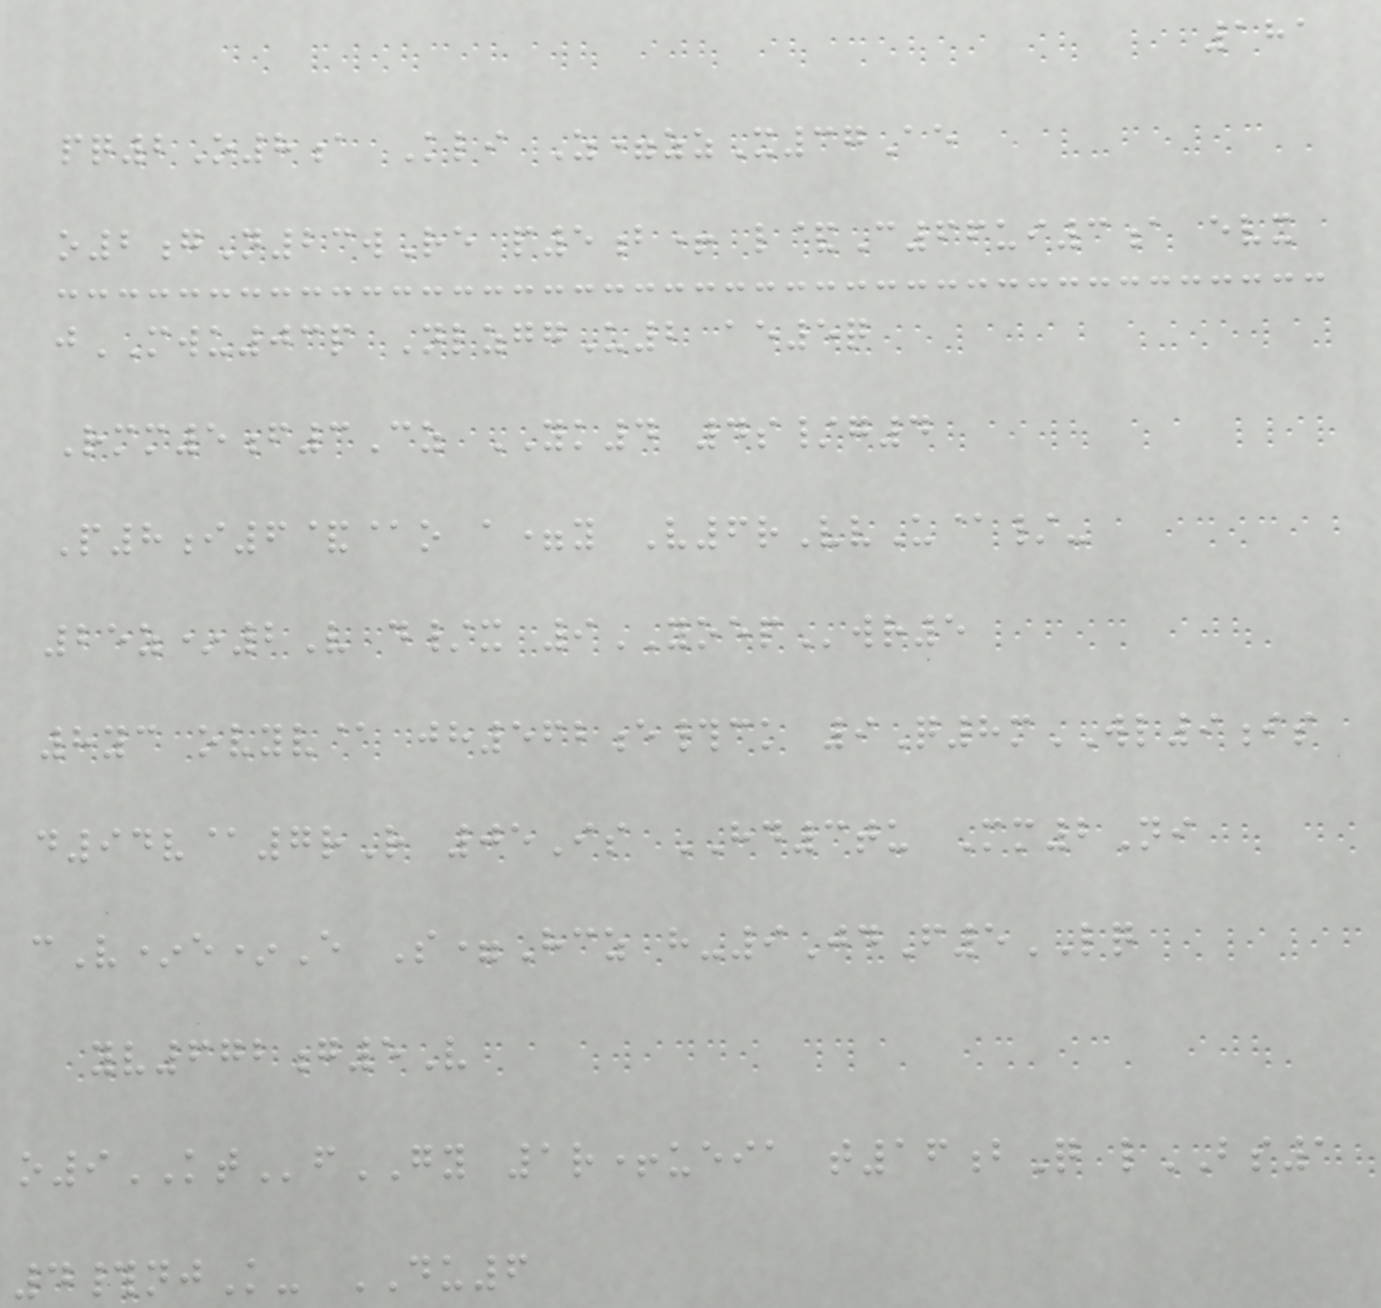181
pq2O8a Kli Z=zzX37Ae
o2gN23wRe p5b+ l&C66ui3a evx
jMWU03p NlzggU2 ae5q
Rmm5f3Cz YK4 4s/g4
P8i6&@o a=y V6rVvU@/-
25z*2V d/x 9YOEPwr5
8yc ovyv@ jh562e#ck 9Q8mWL9is
d94v@7rR 05Is HD3tu Mm2Ni
cV*e*E S=Hcz h-9JdF5LQ
yv672g5V
o9KTfGY 1r+ueia t16bQ lBS1
4#njK- DU6
